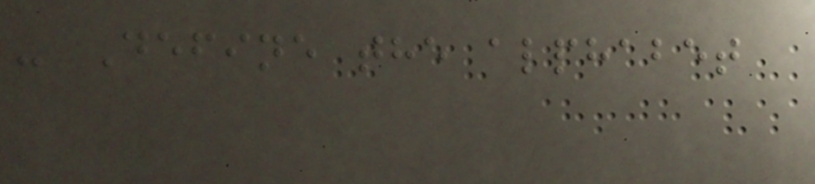- Define the alphabet
